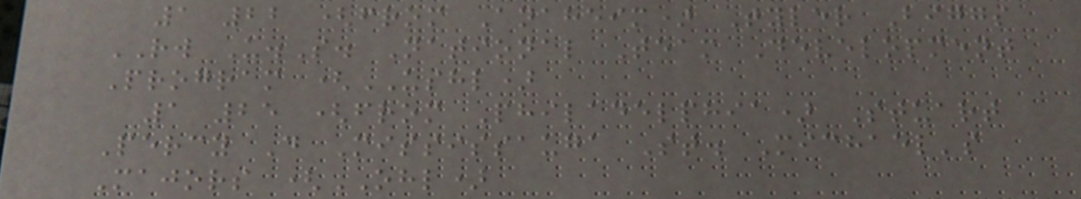1 22 (from Anaheim) Tyler Biggs
RW U.S. National Team Development
Program (USHL)
1 25 (from Philadelphia) Stuart
Percy D Mississauga St. Michael's
Majors (OHL)
